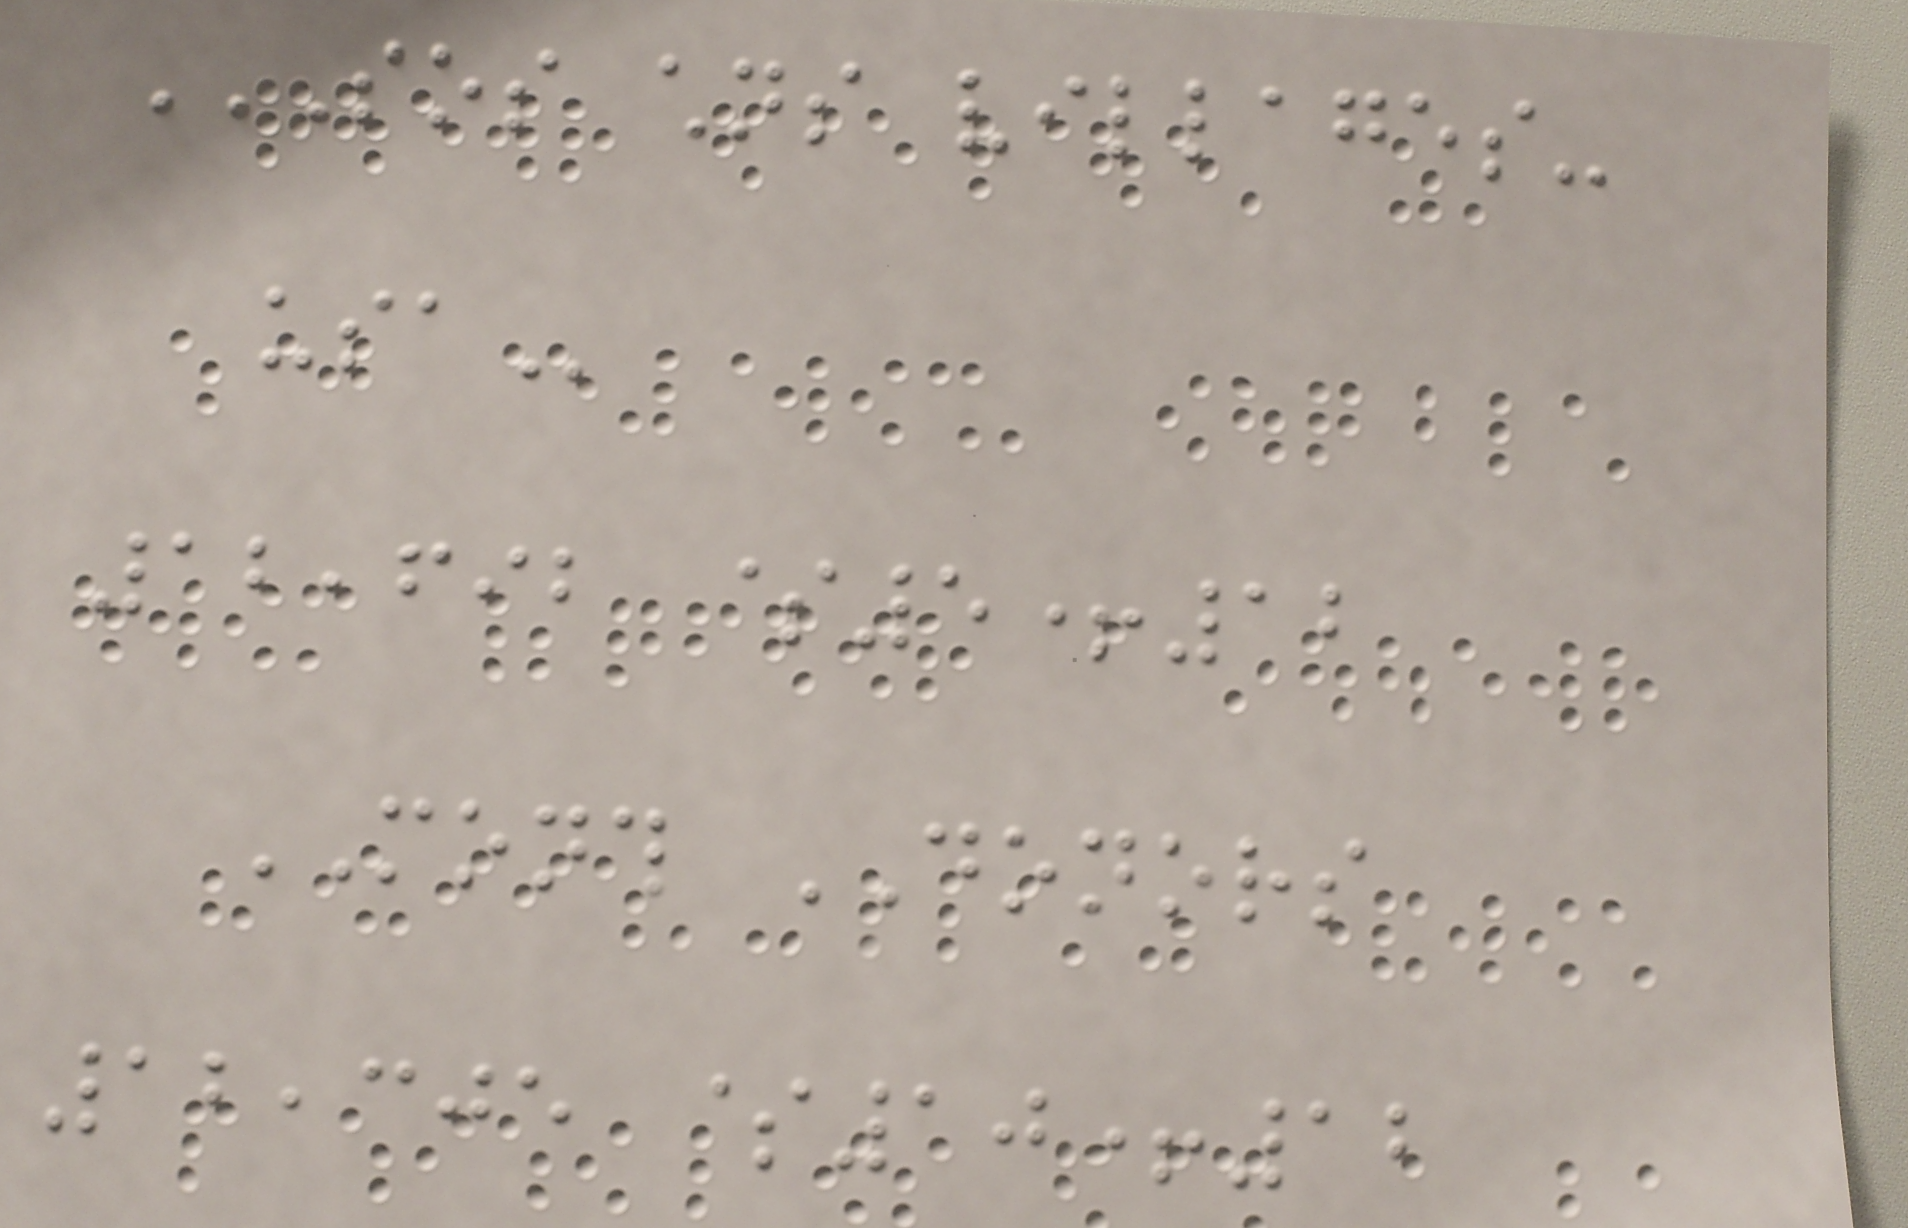SOS CHILDRENS VILLAGES-
USA
12,692 $5+12
MONTH DONORS
12,305 $10+12
